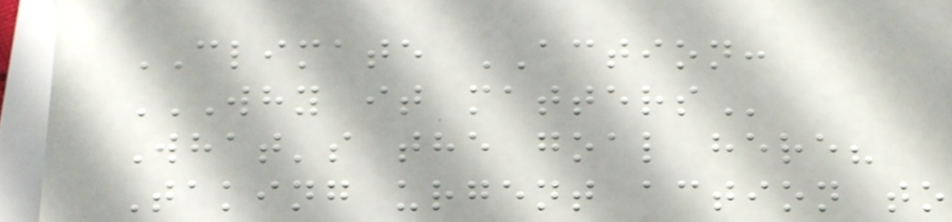CLIMATE ACTION:
WHY IT MATTERS
What's the goal here?
Taking urgent action to
